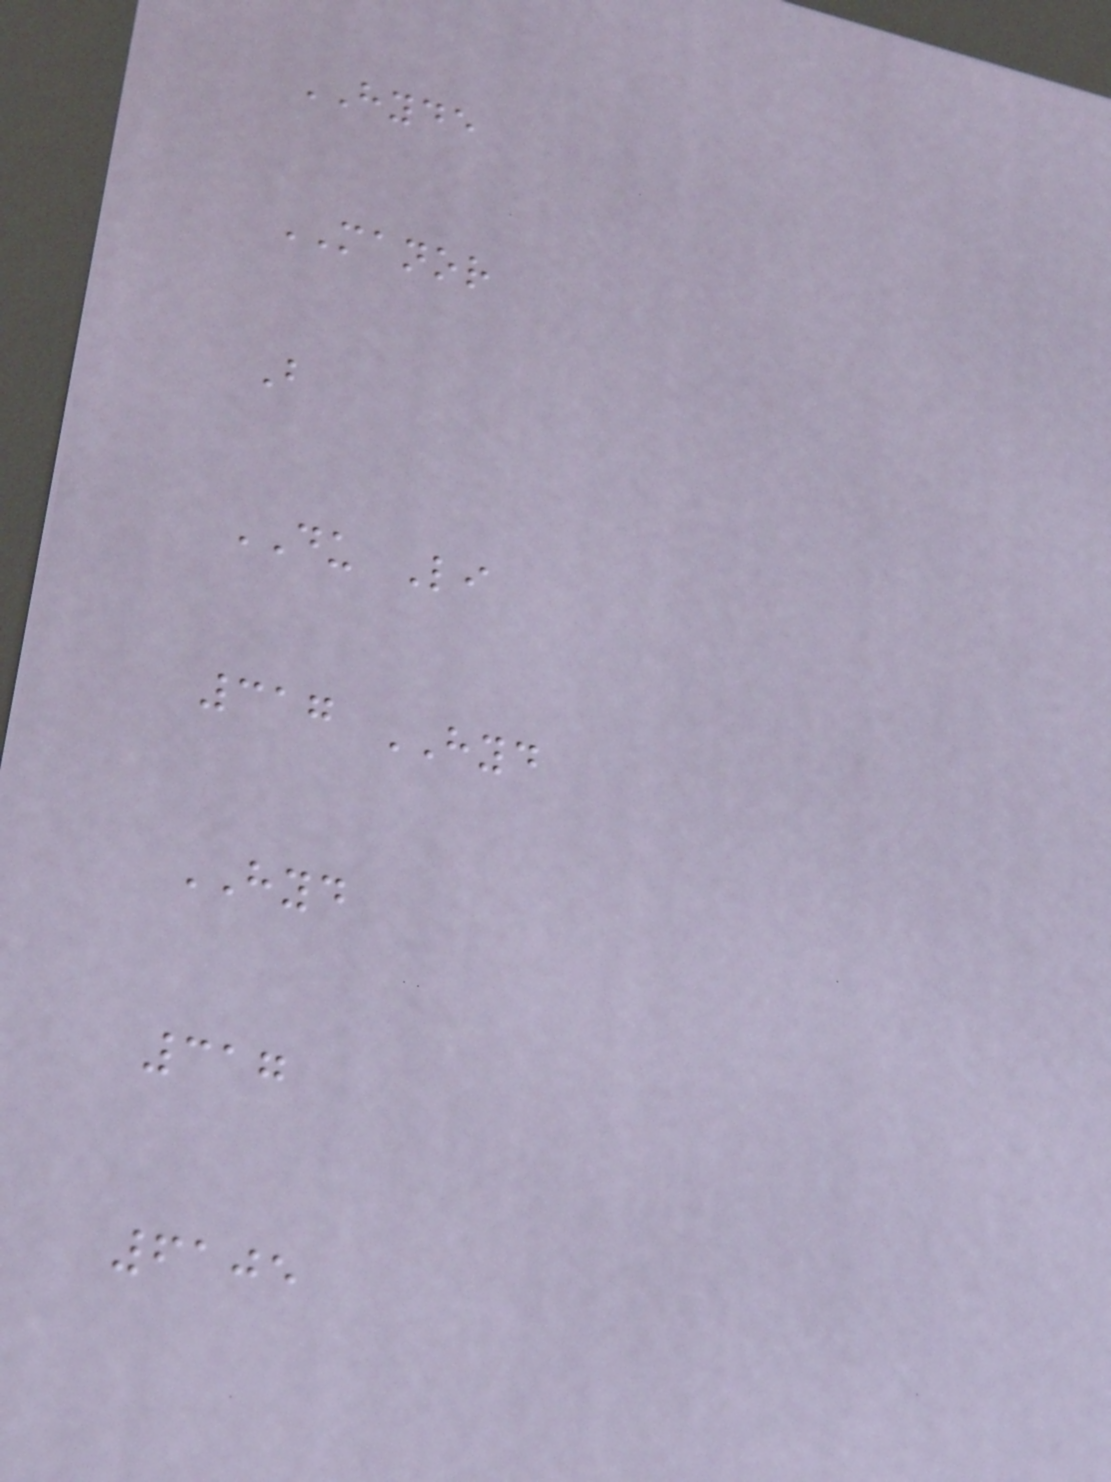HYDE
MANOR
B
DU Li
317 HYD
HYD
317
6105
